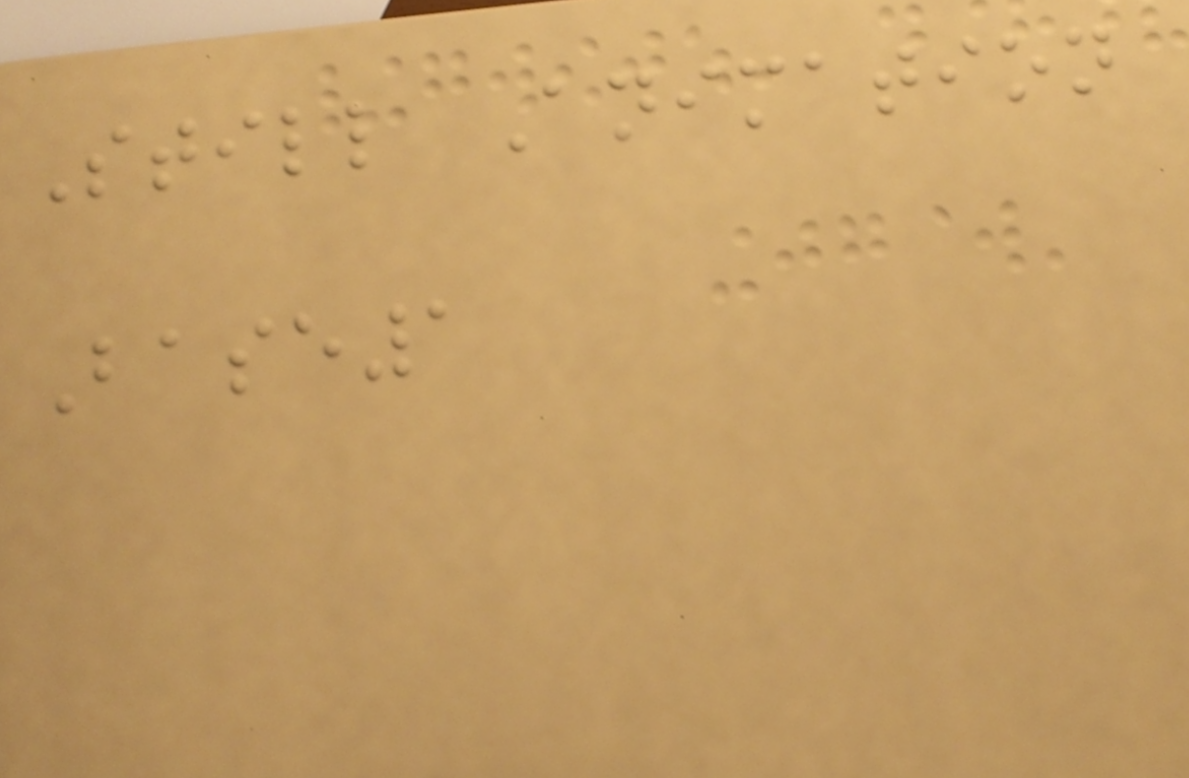Still Animation
Base1
